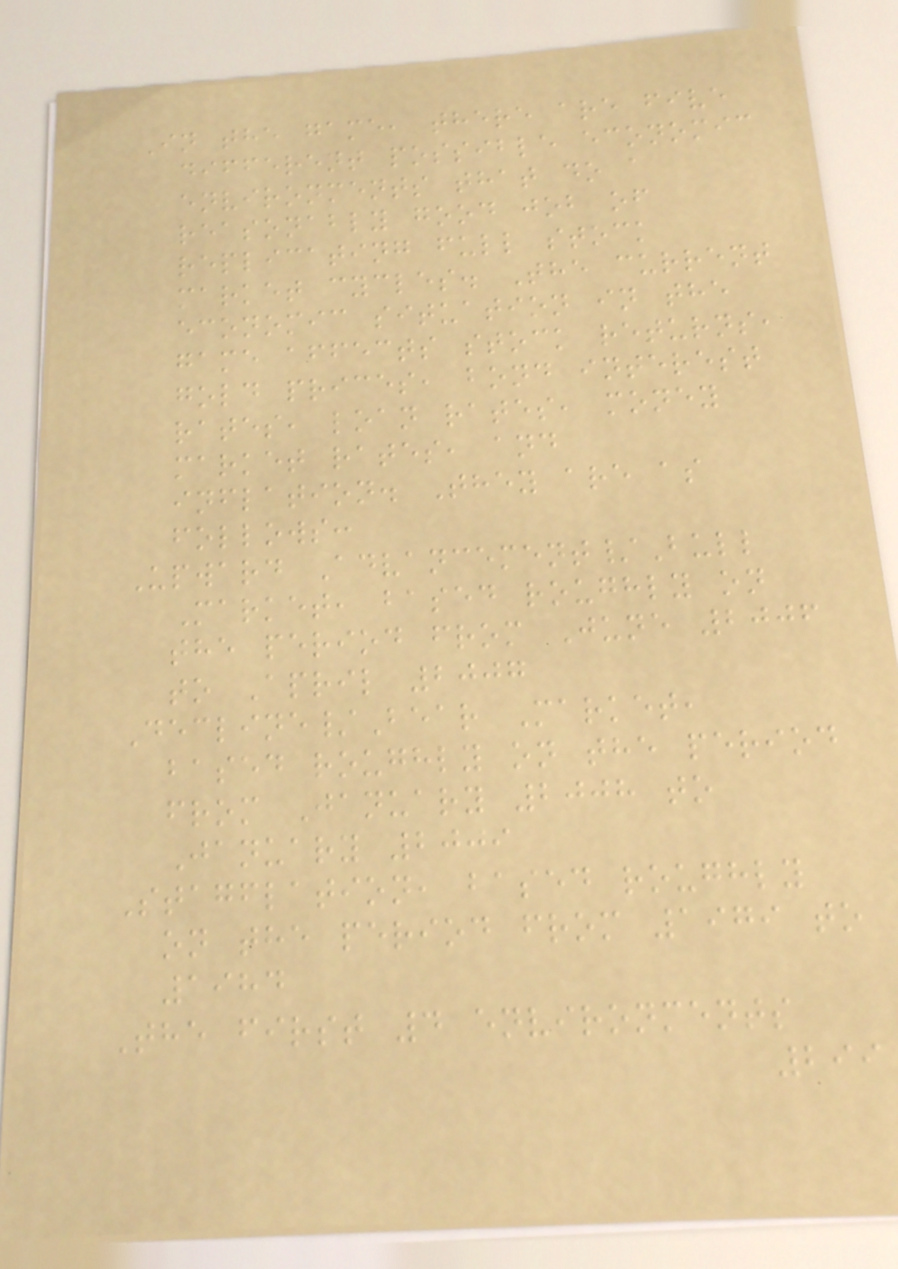In the game, there are five
different possible economic
environments that do a
reasonably good job of
replicating full stock
market cycles. The current
economic situation in the
game affects stock returns,
gold prices, bond interest
rates, loan rates, money
market rates, and
inflation. They are as
follows:
Upward Advancement/Bull
Market, based roughly on
the period from June 2006
to April 2007
Decline/Bear Market,
based roughly on the period
from January 2008 to
January 2009
Stagflation, based roughly
on the period from 1979 to
1984
The first 4 environments
299
